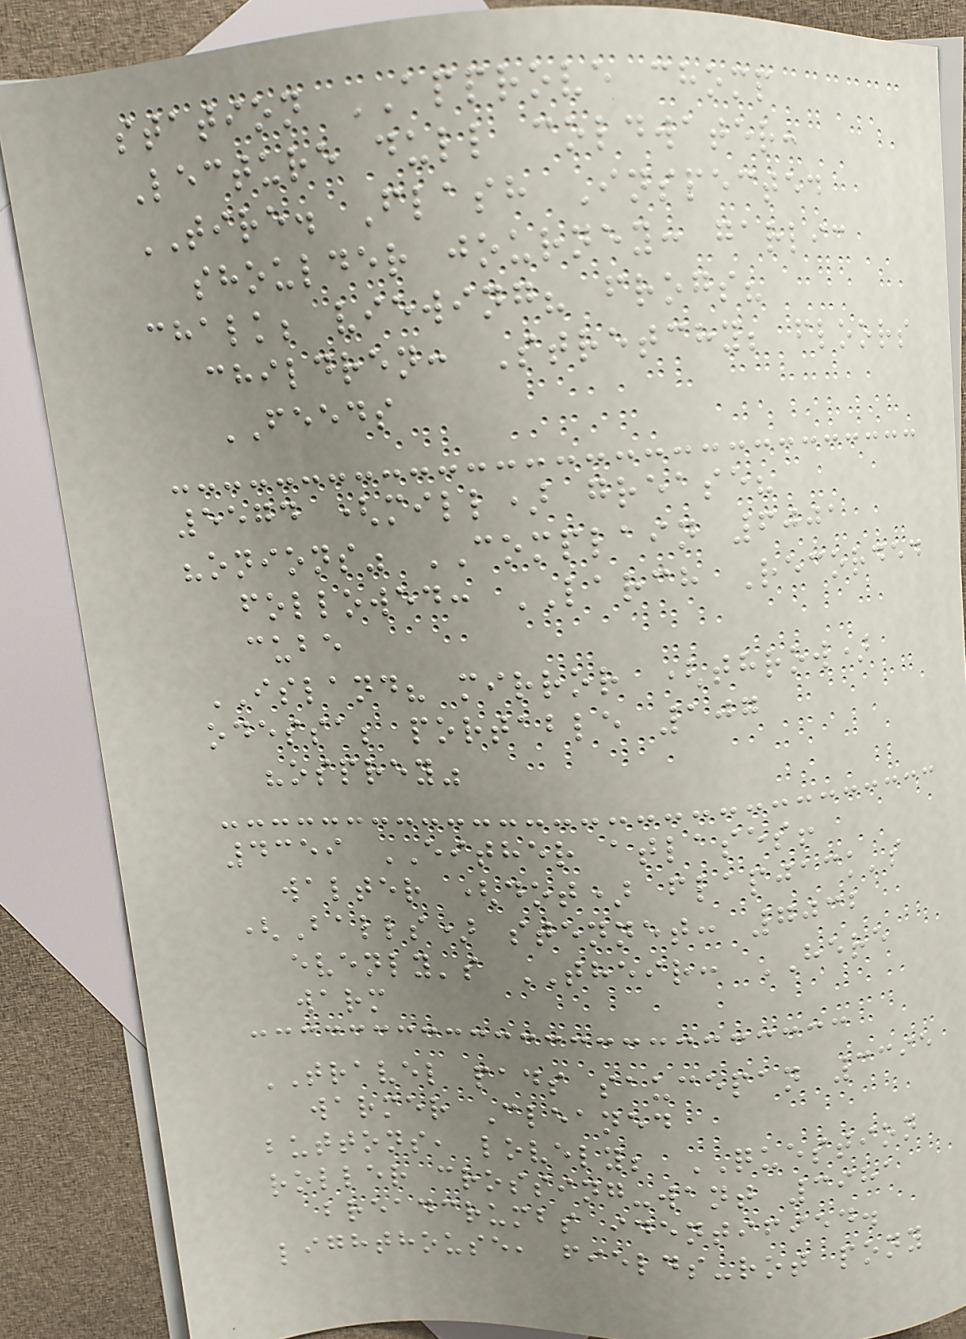station APPROVE chomp
Lecture dull coldwater:
TIRE. Flash Inspected
shoulder journey: garlic
chalk; viewing? frogs?
children: Stretchy; floors
FEEDS
5574 (mill) grease?
"onions" COMPLAIN 6001
followed: LARCH Recorded
cube
ISLAND? mirror (throw)
odessa; portable 107
"osprey"
4359 EITHER atlases!
walter (dot) flapjack's
(Balls) stennet: 7032
evenly's THEIR: HERE
warm
TRAVEL pads saucepan 3395
warmer Cleaned
buttons, lovely; QUESTION
roller crossing-want 3981
breadcrumbs identified.
lighthouse, fields-rot pony
